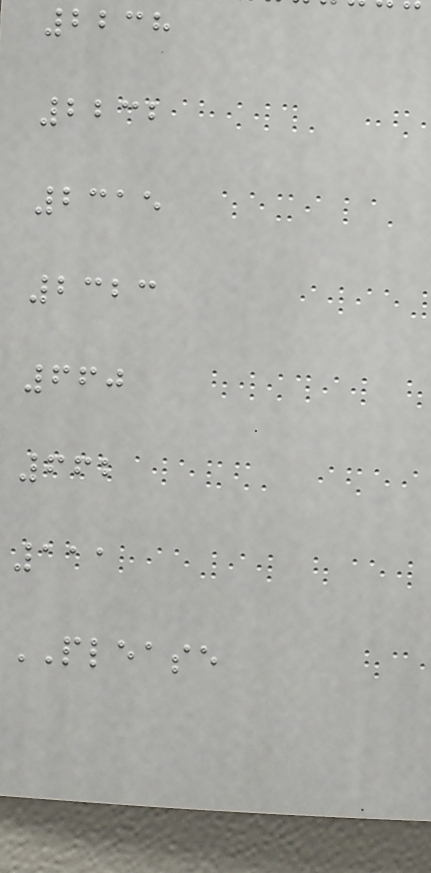2238
2232
2315
2323
660
662
111
PLEASE
